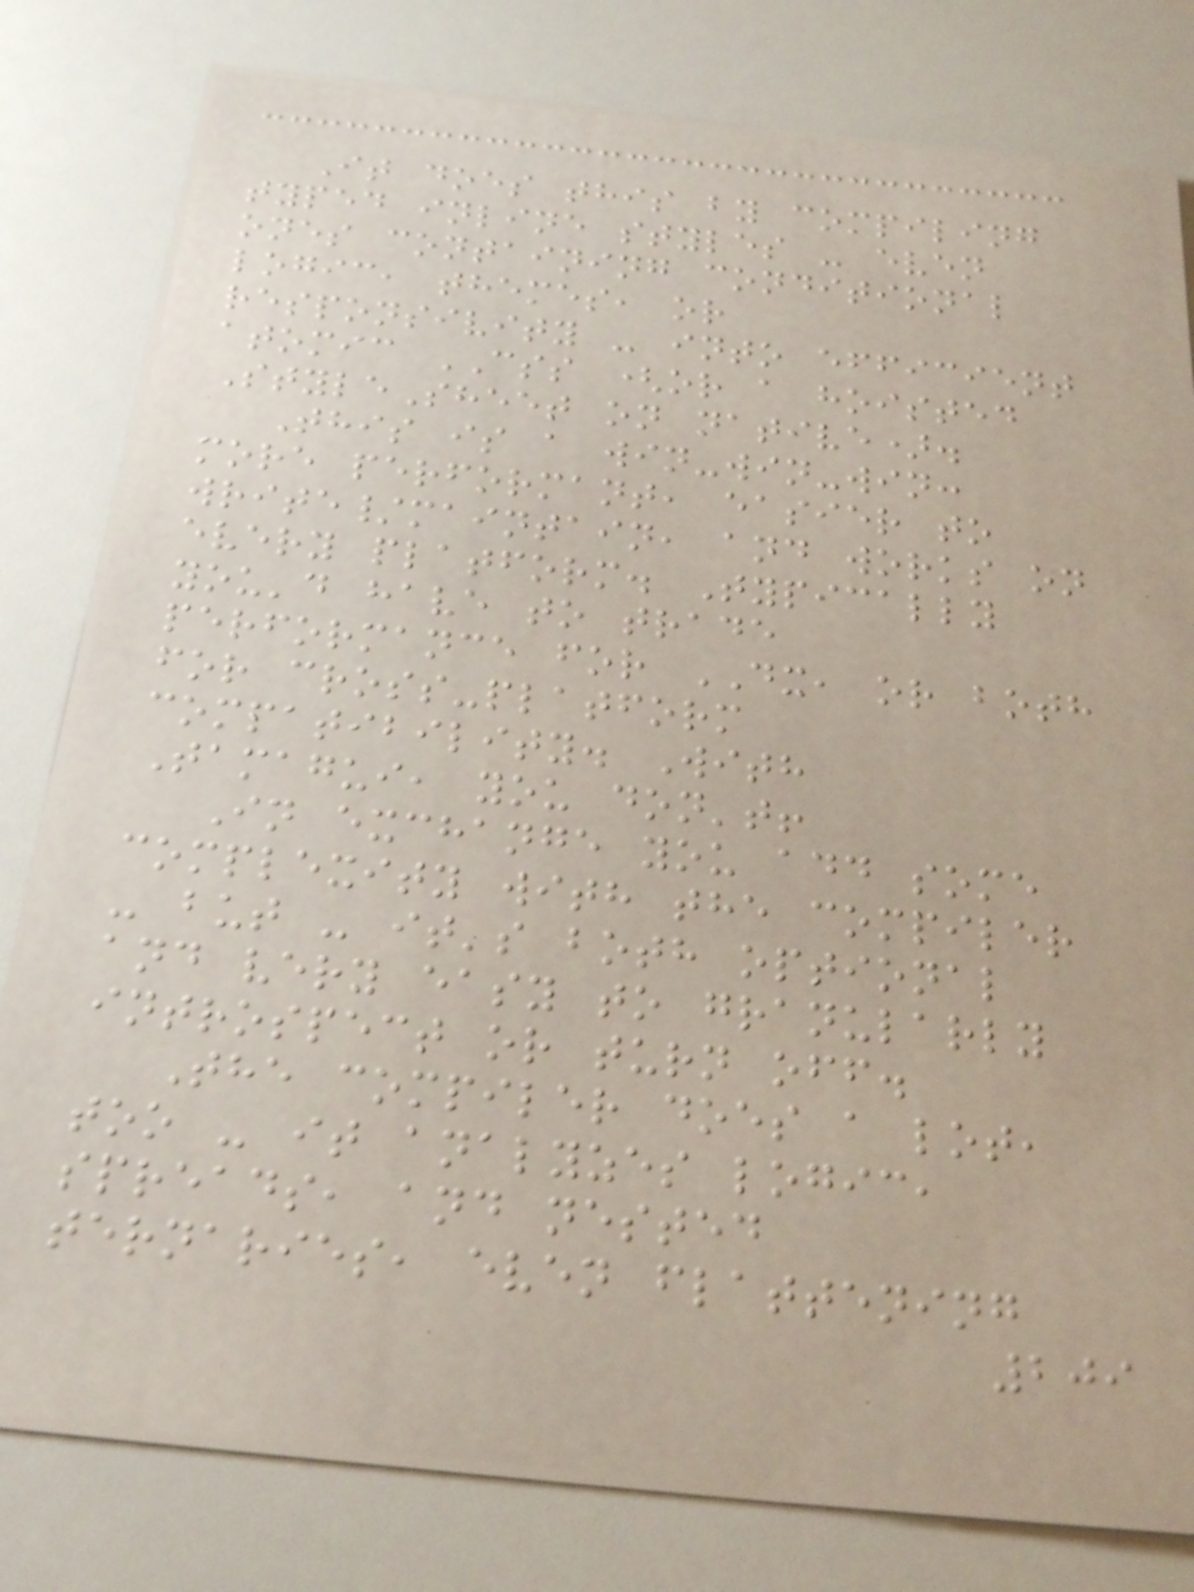It does this by compiling
typed inline styles - even
ones containing conditional
logic, themes, or
responsivity - into efficient
atomic CSS (or a hoisted
StyleSheet on native).
This is a win-win-win:
more performant, easier to
write/maintain, and works on
every platform. Typically
you'd have to trade
performance for DX, or both
for cross-platform
compatibility. With
Tamagui, you don't!
In exchange you add some
complexity with the compiler
- but - it's both optional
and very easy to granularly
introspect or turn off.
The compiler does a lot,
too - it analyzes logic,
spreads, and nested
ternaries, even flattening
209
